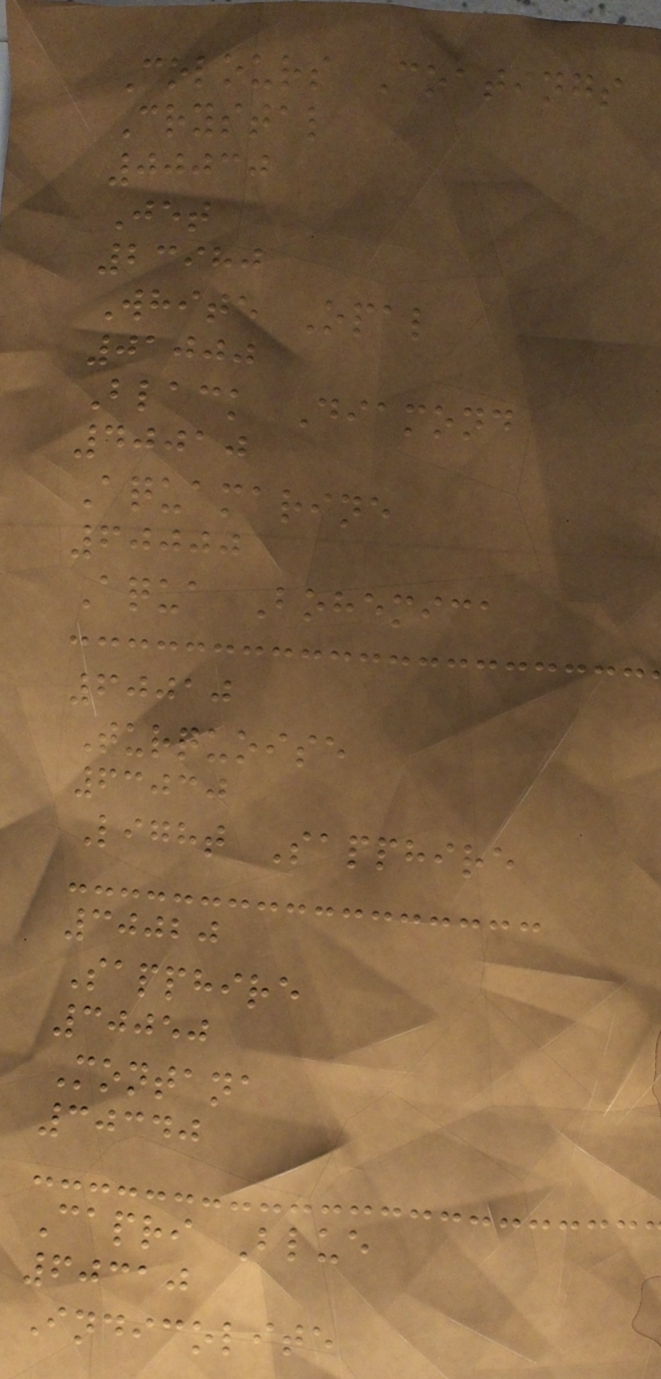Colours Coatings
Crystal
00030
Jet
23980
White Opal
01000
Black Diamond
40010
Aquamarine
60000
Aqua Bohemica
60010
Turquoise
63030
Light Sapphire
30020
Sapphire
30050
Montana
30340
Capri Blue
60310
Indicolite
